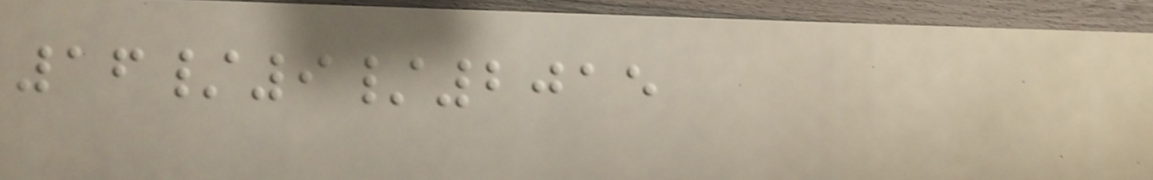16/9/2015
